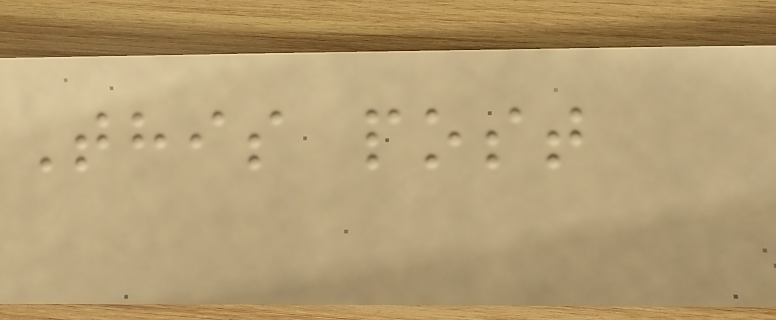This post
